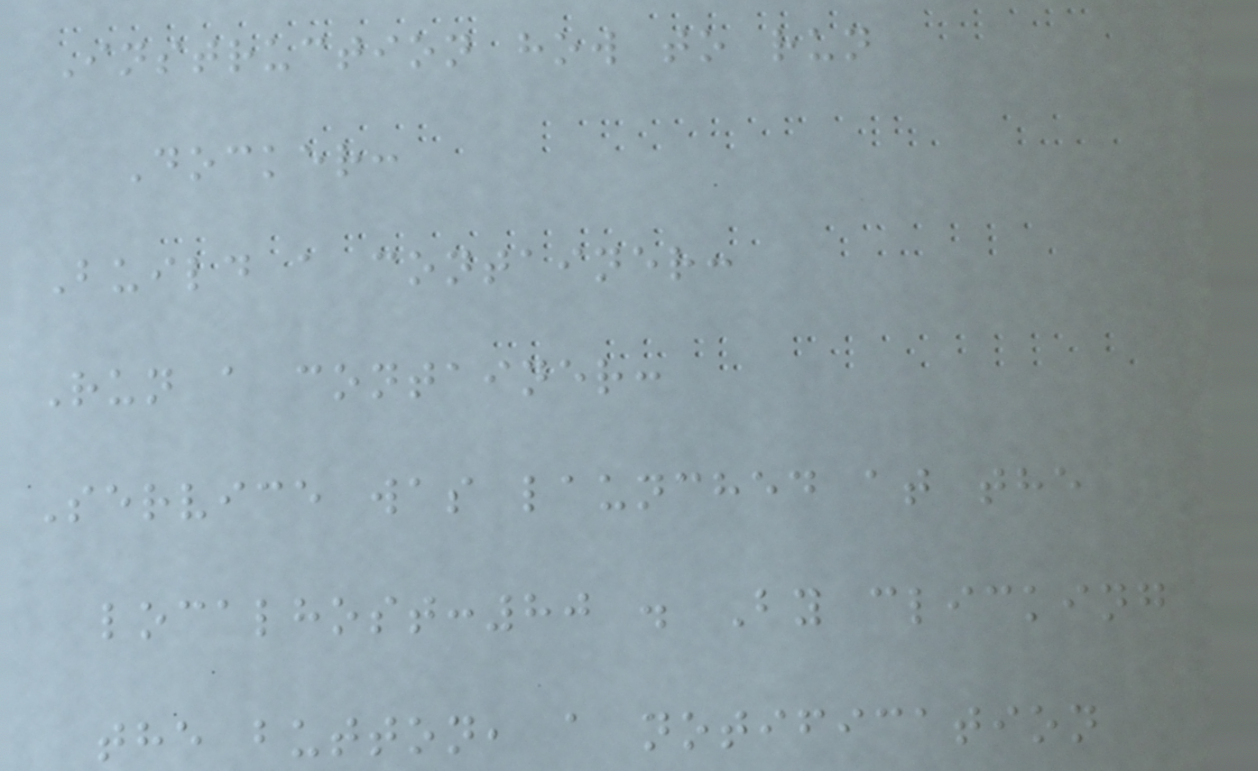Instruction how to run
Docker:
Build a container:
Run a container:
Service was launched at the
localhost:80 . By clicking
the button, a notification
